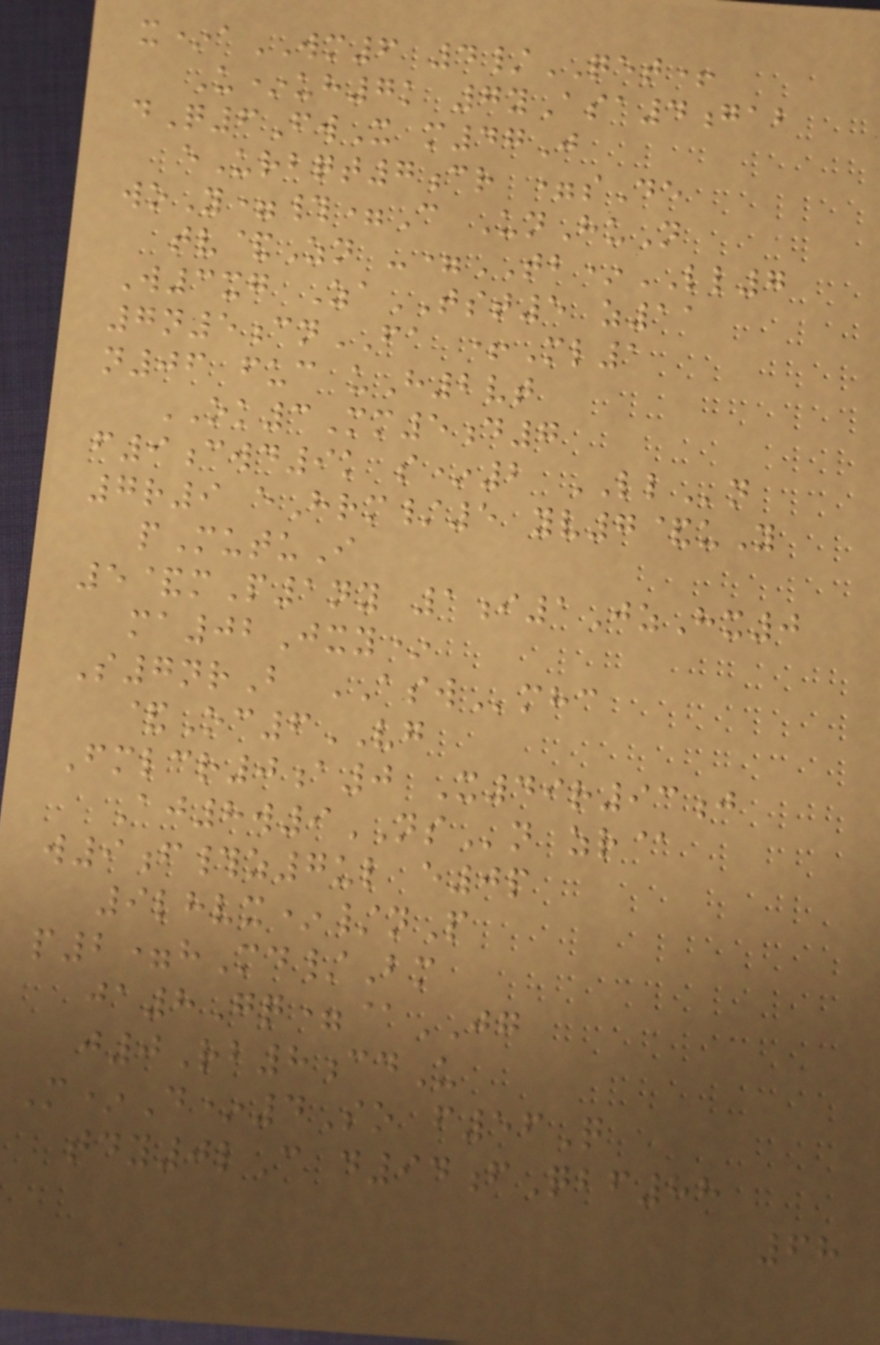x*aWM6 4/QET+
U*uh7k 7yAsa4gab
dQ6FwX m47J
eUrbqt7cr =sDe
woY=#=C UnHuN
tv&Zn -=TB*LL7
W3xg ZaTST5 z11
7n5cnFA +Ml1
n06 fuc uH2vt
OK3Mm5d7
f9cwd9k s*2 LLn
7r9 eHrm/5 yv7&uY
pMutuI
5&mP1ny 1i1JzHx0
ma02Jxy*
S7nrB ASWmhc
&Oc6VG
Fmlcr0a0 X49r93j
Aj8w9NSn zr@
w9f#z7ul e0p
9lhvx*/nP
p2=hMd/Bm
ja8Gq=@JG
j0Rb8cdU
M*D*4So f56Q
tdy0lC d94fQbf88
68
